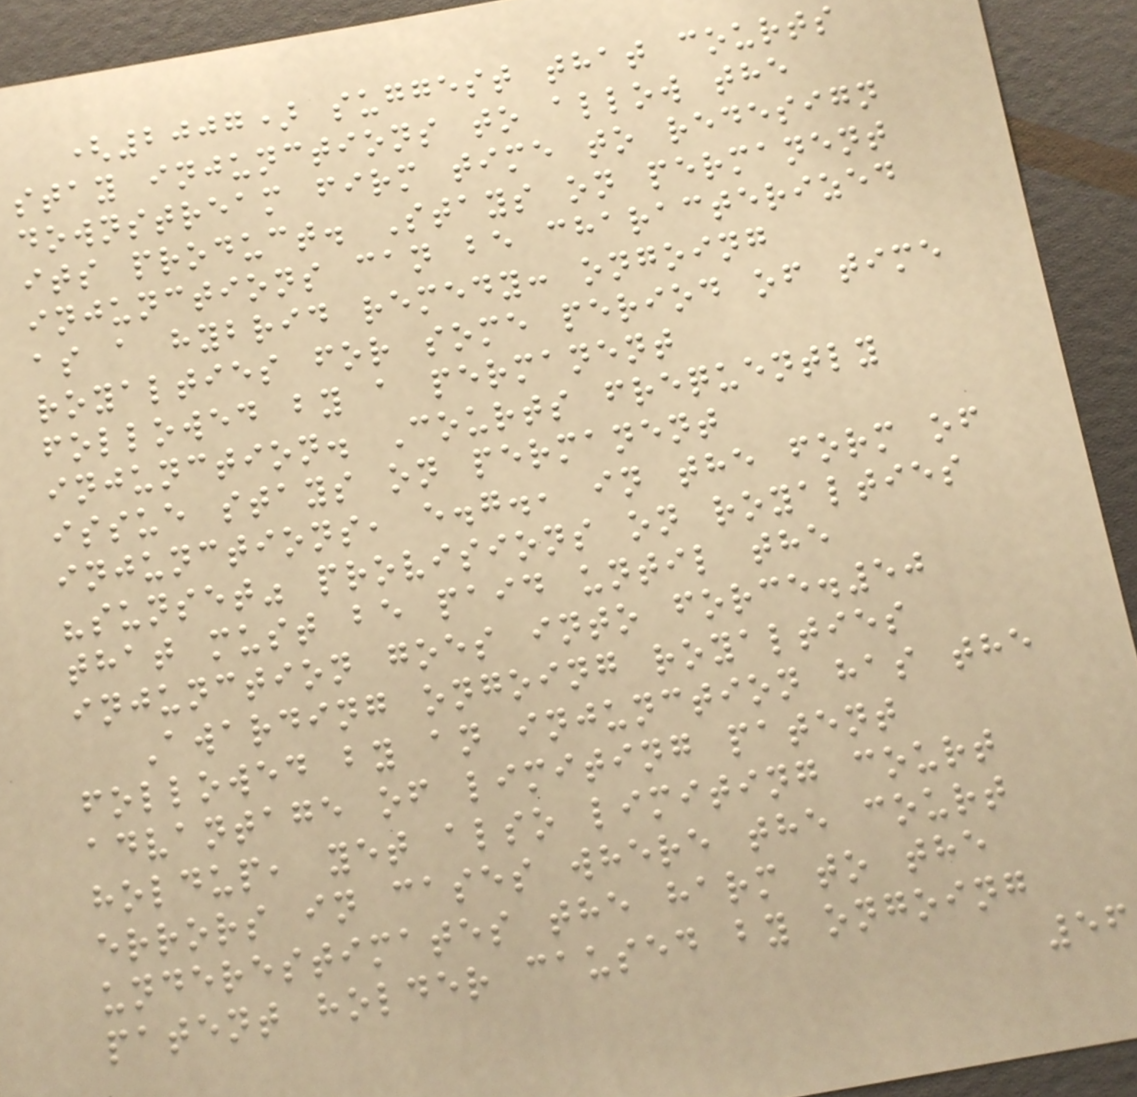(2007) suggest that courts
stay injunctions to allow the
downstream firm time to redesign
its product. Stays on permanent
injunctions can be characterized
as a hybrid remedy: ongoing
royalties for some period of time
followed by a permanent
injunction. Courts frequently
issue stays on permanent
injunctions, e.g., in the form of
"sunset" provisions on royalties
that must be paid until the
injunction goes into force.50
Awarding ongoing royalties
followed by an injunction has the
advantage of limiting patent
holdup, yet also limiting court
errors in cases where the court
underestimates the harm to the
patent holder caused by ongoing
56
